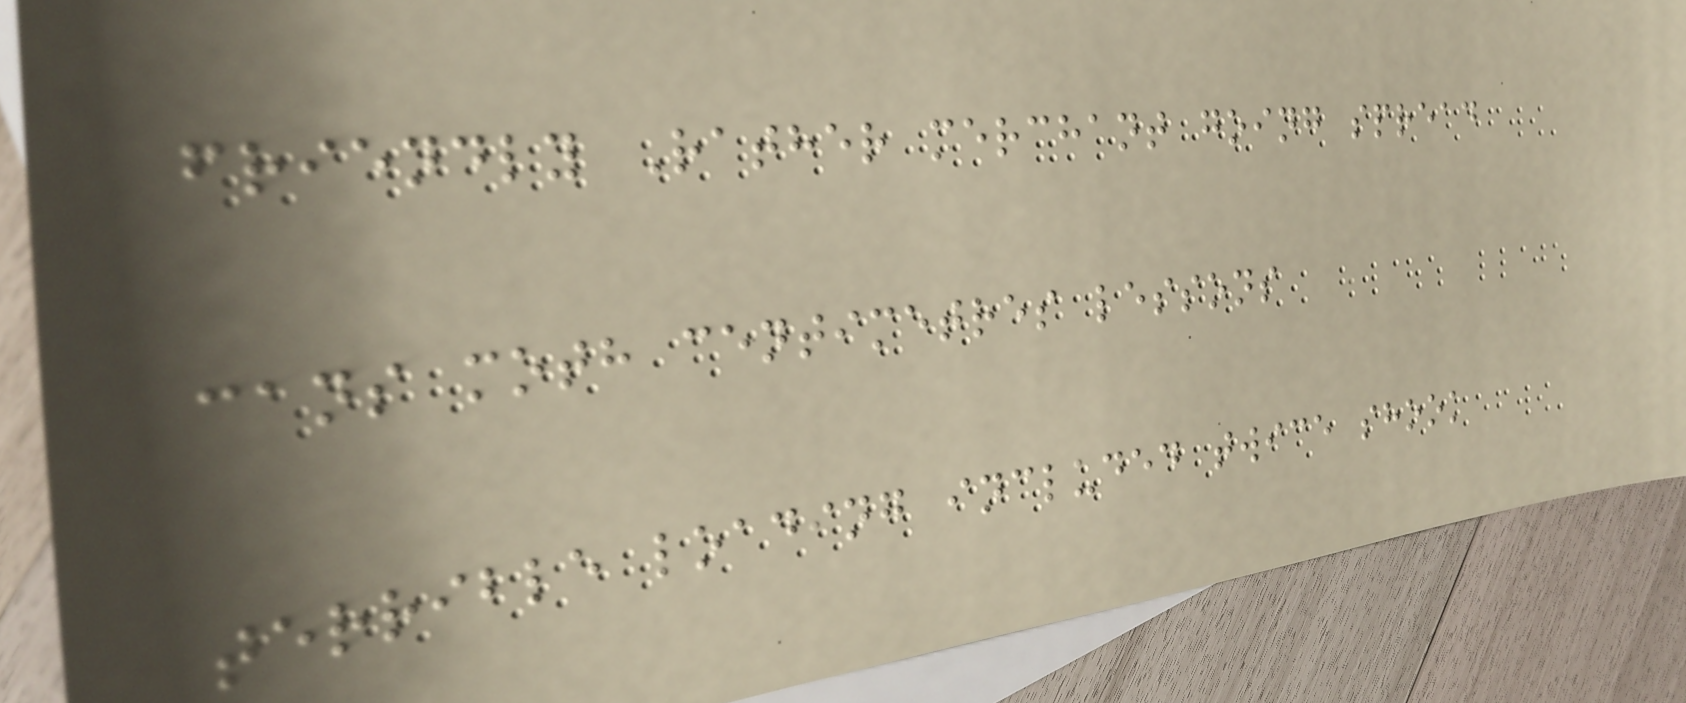friendly Rather merchant going spread
cans moth centimetres lessons
terrible loading included twice shook
